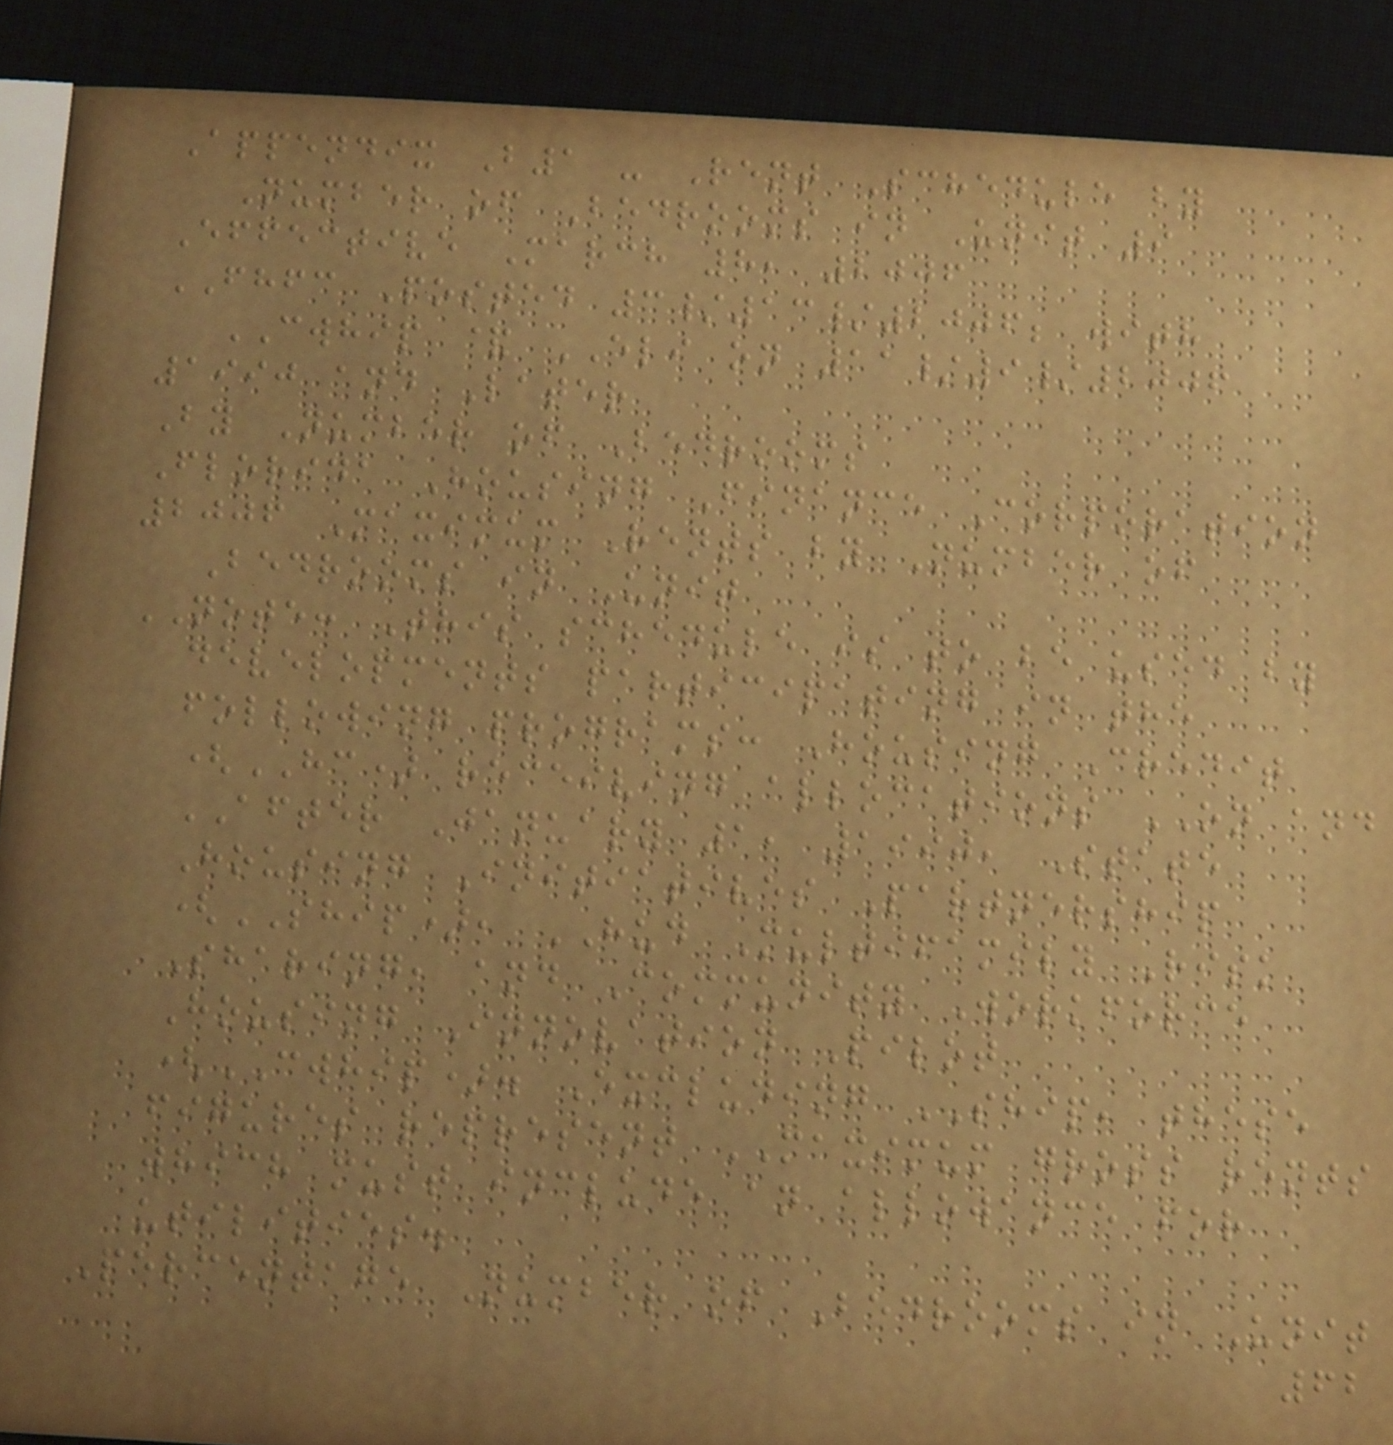Appendix B1 - Rent Schedule by
Number of Bedrooms in Unit 9
Effective March 8, 2006
FHFC Posted 3/13/2006; with
CWHIP & ELI on 11/9/2006
1990 and Later
By Number of Bedrooms
Florida Housing Finance Corporation
2006 Maximum Rents by Number of
Bedrooms in Unit
NOTE: This schedule is to be used by
developments participating in the
following programs: Housing Credit
(HC) receiving allocations ON and
AFTER January 1, 1990, State
Housing Initiatives Partnership
(SHIP), HUD Multifamily Risk
Sharing, and Community Workforce
Housing Innovation Pilot
(CWHIP). Excluding SHIP, these
figures represent MAXIMUM gross rents
which must include an allowance for
utilities.
Percentage Number of Bedrooms in Unit
62
